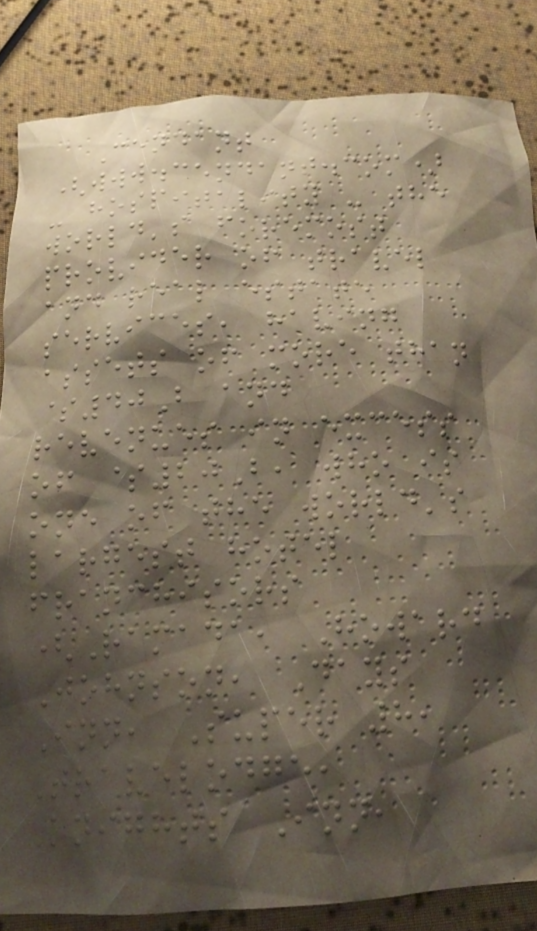Cendant
(www.cendant.com)
- hospitality - the
world's foremost
provider of travel
and real estate
services, having
assets of more than
$40B and
revenues in excess
of $20B, who is
one of the world's
largest hotel
franchisors
(Ramada, Howard
Johnson, Days
Inn, Super 8,
Travelodge,
Knights Inn,
